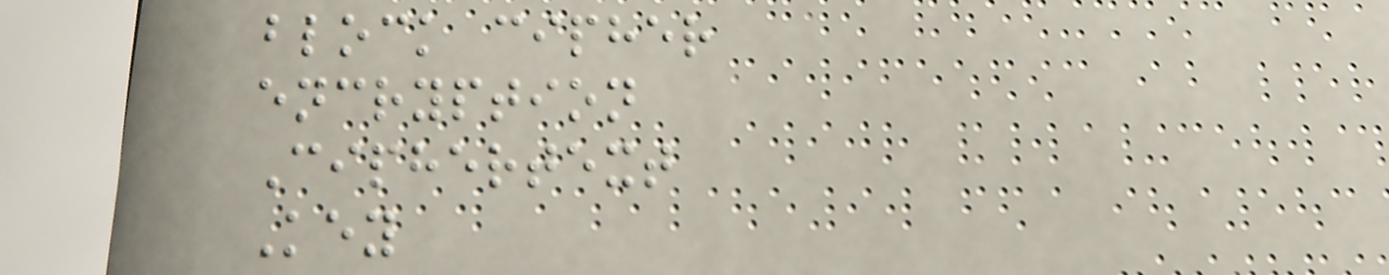block cipher
encryption
Ciphertext
Key
